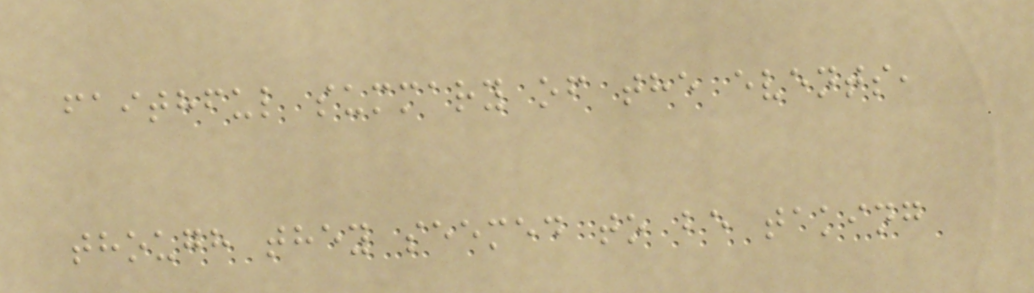faithful summary of the events,
though they seemed to be taking
